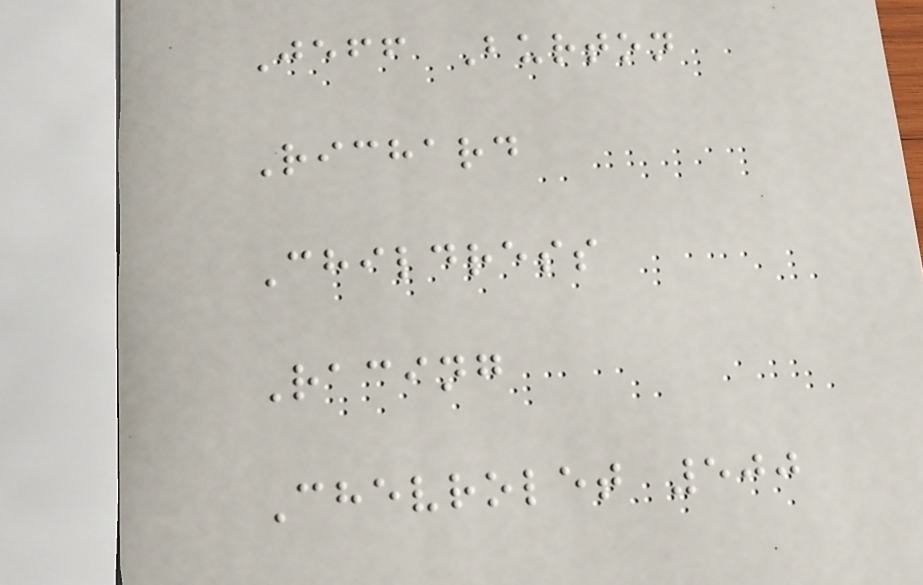Jeff Burton
Richard
Childress
Racing
Chevrolet 500
